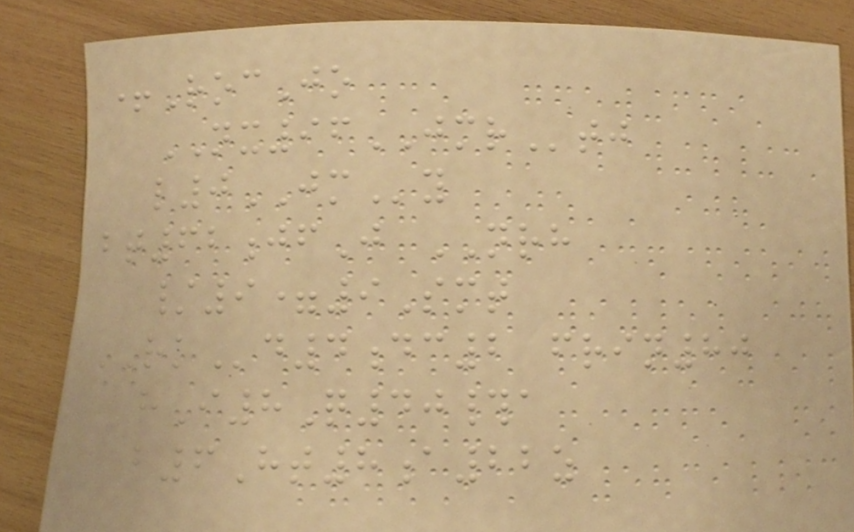+RocJo
NX96JMRtj
l0JMy
bt62jfJ NRH
/9=9Smt
RKd4dc2 frin80
hI8Q40#a
b6Ht8a22z
